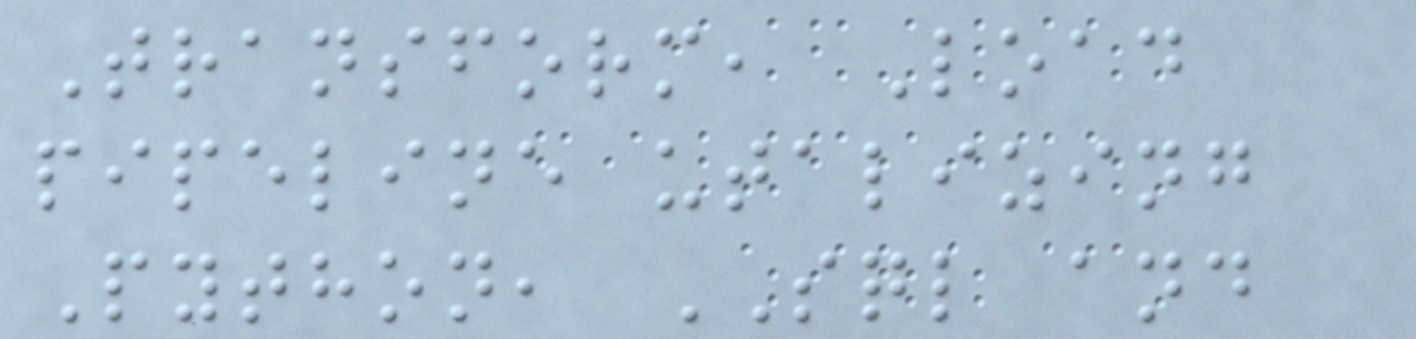Transform, Load
pipeline utalizing
Python, SQL and
